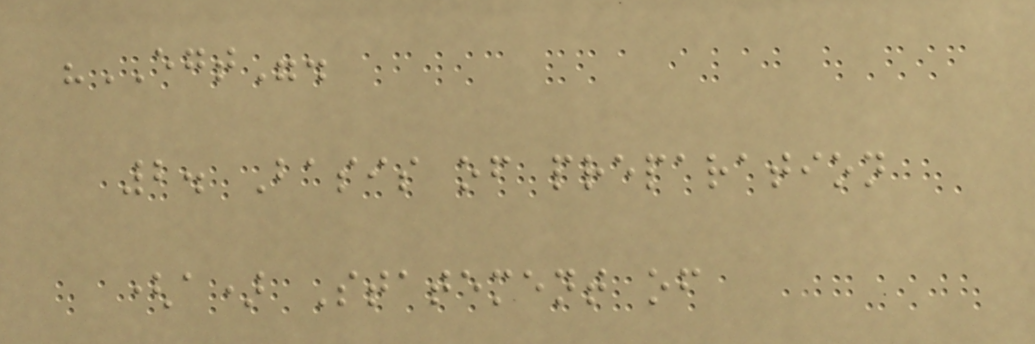"EGT".
2. Basis of preparation
(a) Statement of
